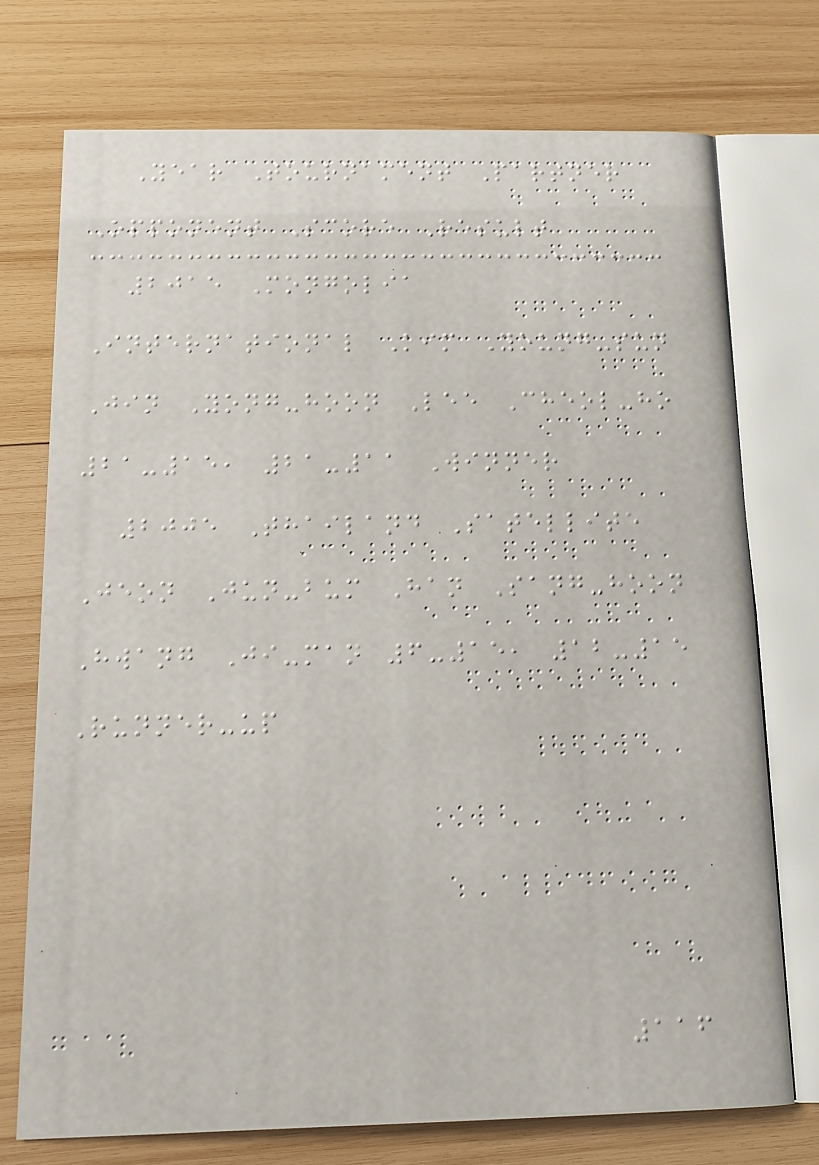Year Tournament Partner
Opponent Score Result
2015 Mongolia
International Kim Young-sun
Jin Yong-hoon Lee Cheol-ho
21-15, 21-11 Winner
2005 Thailand Satellite
Jeon Jun-bum Han Sang-hoon
Hwang Ji-man 6-15, 12-15
Runner-up
116
